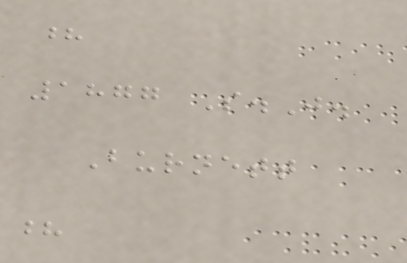?
1877 S.J.
Burnett
?
